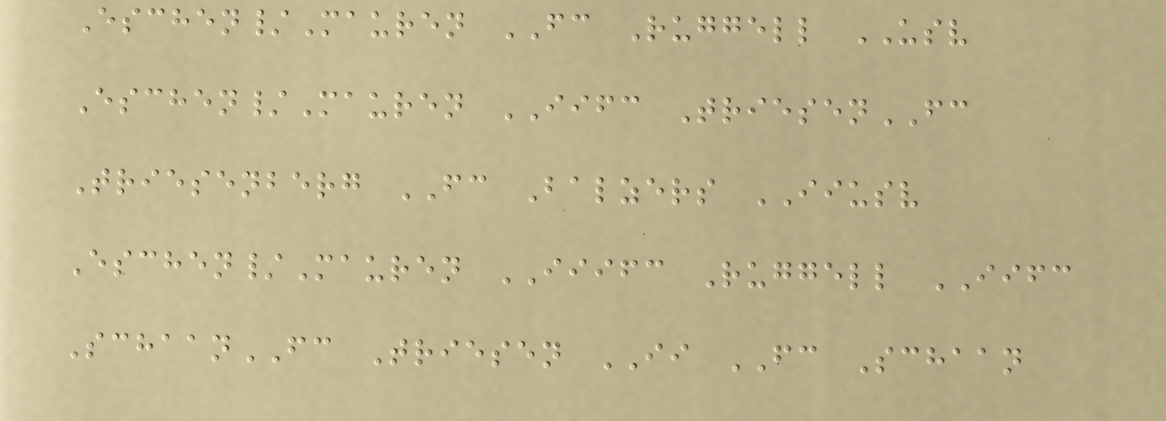Eschen/Mauren FC Ruggell USV
Eschen/Mauren IIFC TriesenFC
Triesenberg FC Balzers IIUSV
Eschen/Mauren IIIFC Ruggell IIFC
SchaanFC Triesen II FC Schaan
